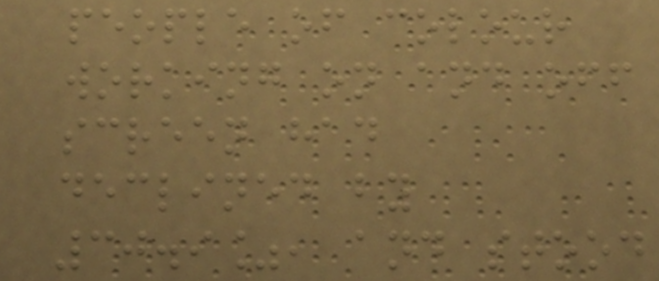people of colour
working on and off
screen had
declined by
30.9%, and stood
